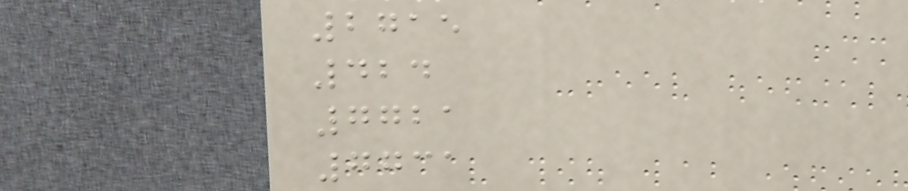2715
424
7721
7731
